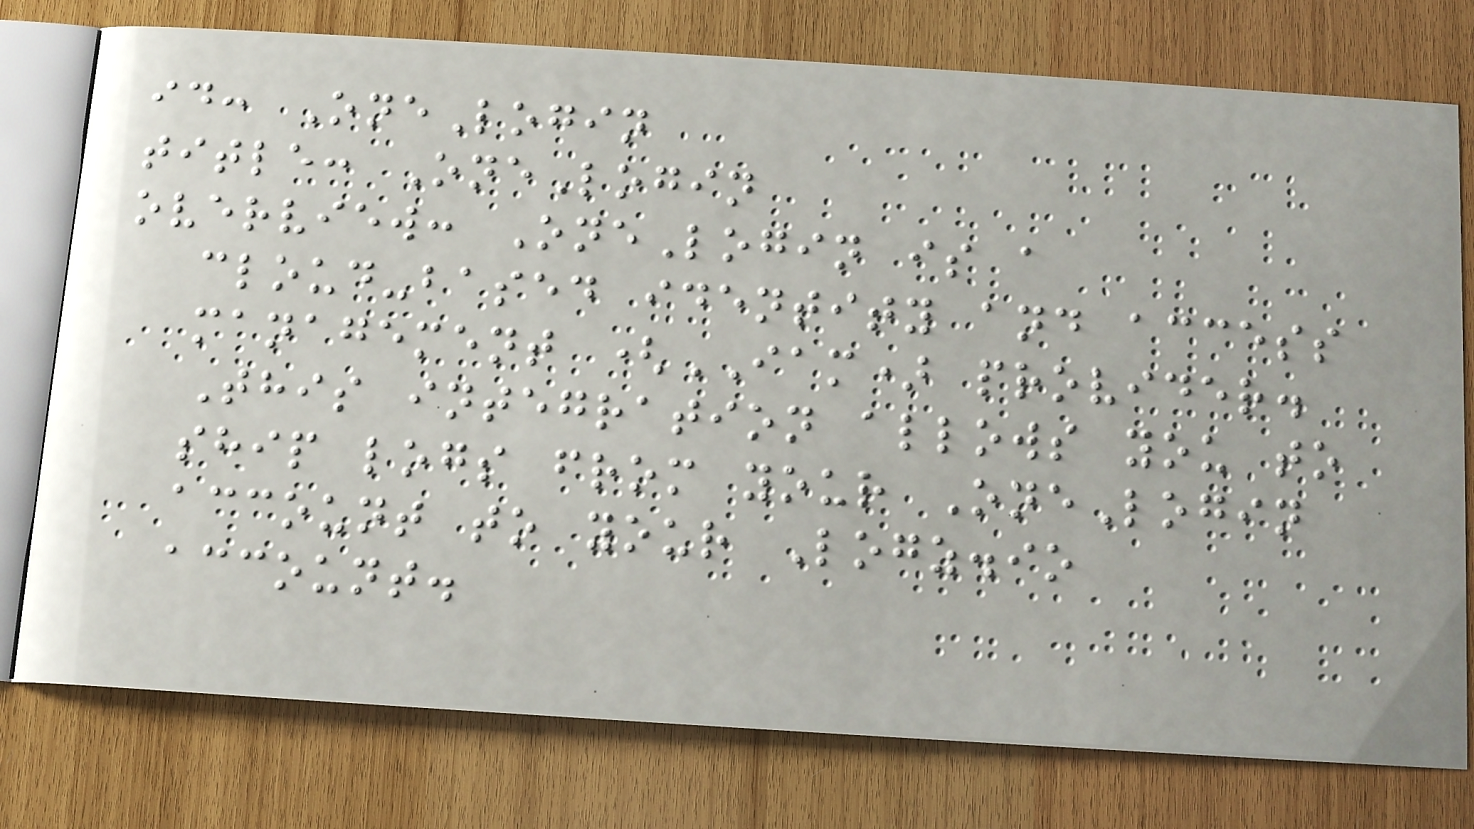id: OneLogin
title: OneLogin
overview: OneLogin is a
cloud-based identity and access
management (IAM) provider.
This integration allows you to
ship logs from your OneLogin
account to your Logz.io
account.
